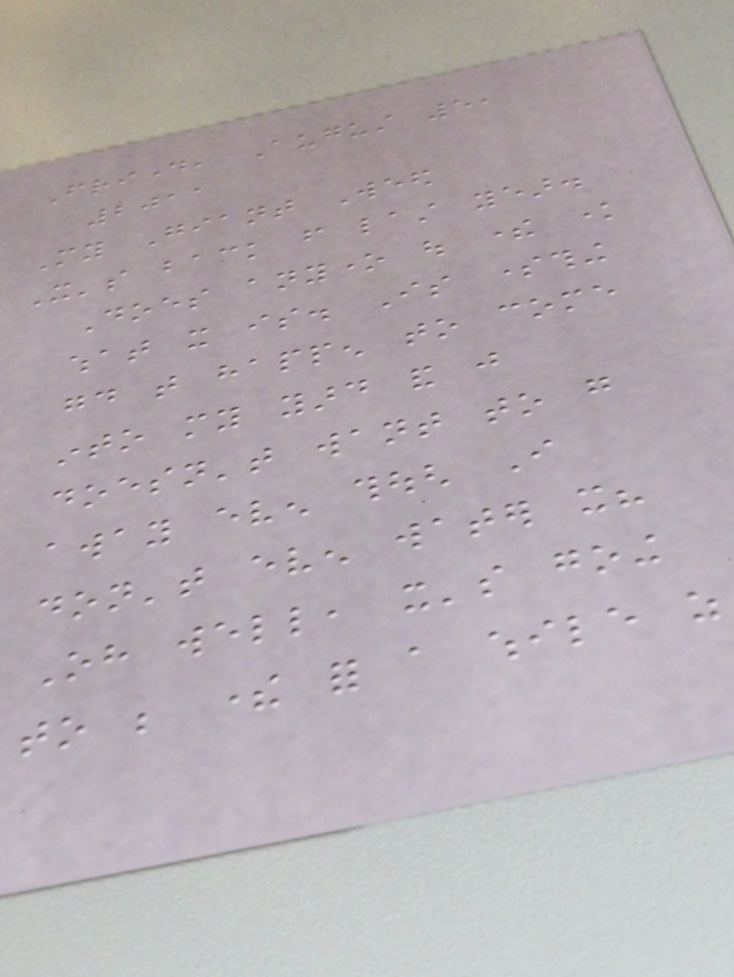Friday, August 5,
2011
My Giant Weed
It's back from last year.
Does anyone out there know
what it is. Is something
good that happen to come
into my yard and just
doesn't want to go
away even though I
don't even water it?
Oh well, it's going
to be there for a while as
